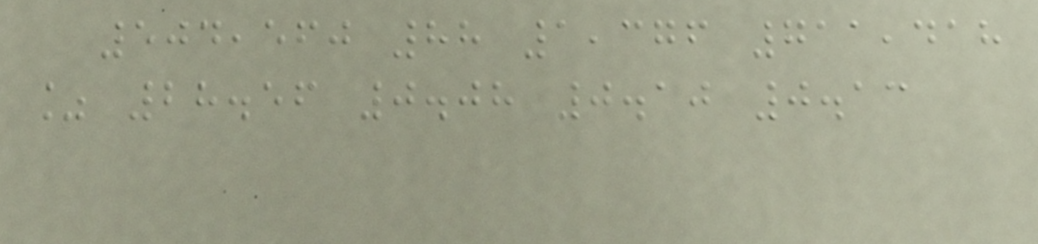504,560 88 1,376 711,418
% 28.56 0.08 0.10 0.13
